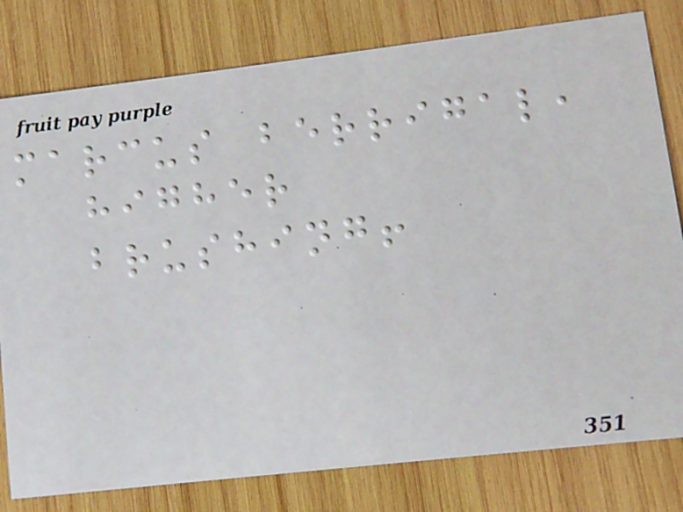marcus berrigal,
higher
brushing!
